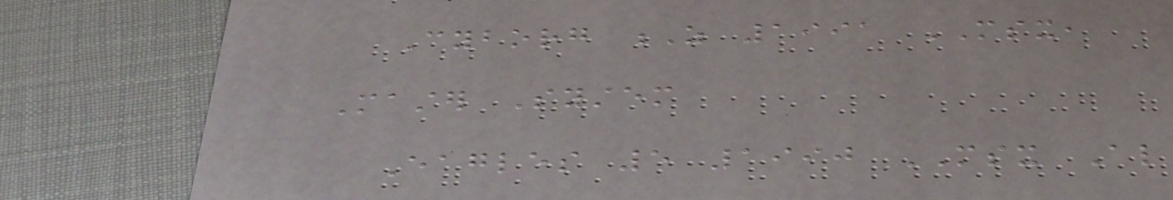Cyborg Z 1991 MSX,
Master System
Eagles 5 1990 MSX Also
